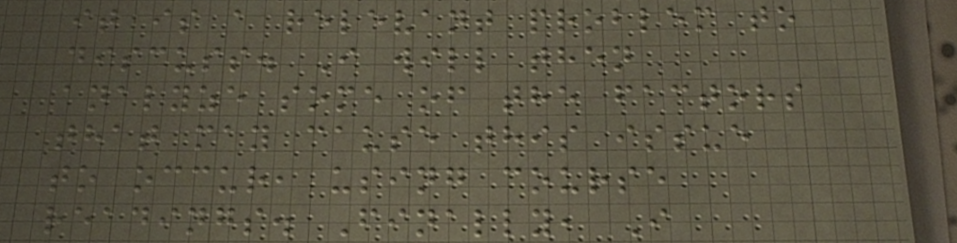it is a relevant problem to
discuss. I will then
analyze some of the factors
that may cause this issue
to occur, using course
readings. Finally, I
